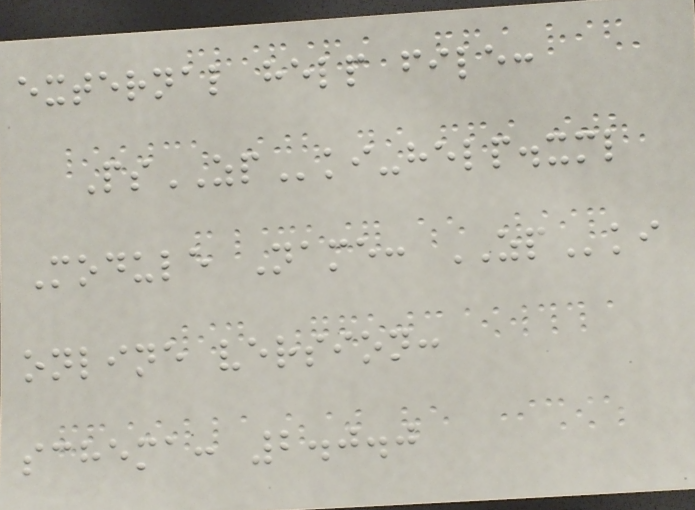external help file:
PsZPki-help.xml
Module Name: ZPki
online version:
schema: 2.0.0
